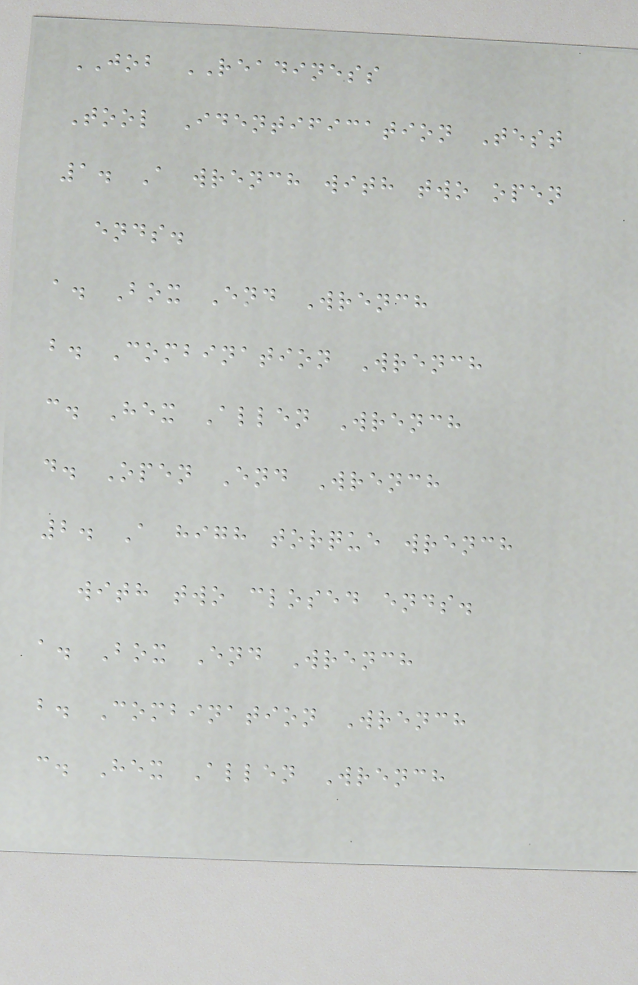JOB READINESS
Tool Identification Test
1. A wrench with two open
ends.
a. Box End Wrench
b. Combination Wrench
c. Hex Allen Wrench
d. Open End Wrench
2. A high torque wrench
with two closed ends.
a. Box End Wrench
b. Combination Wrench
c. Hex Allen Wrench
